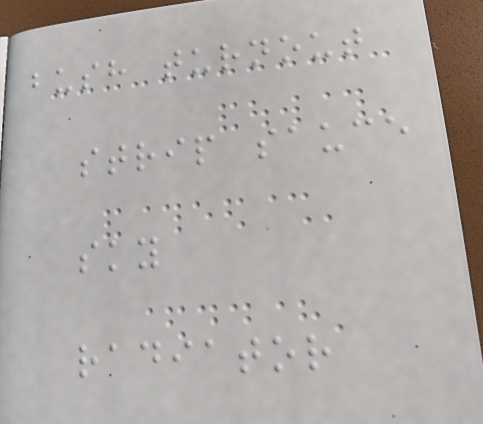bush turnout
strip sauce
sky
radiator
